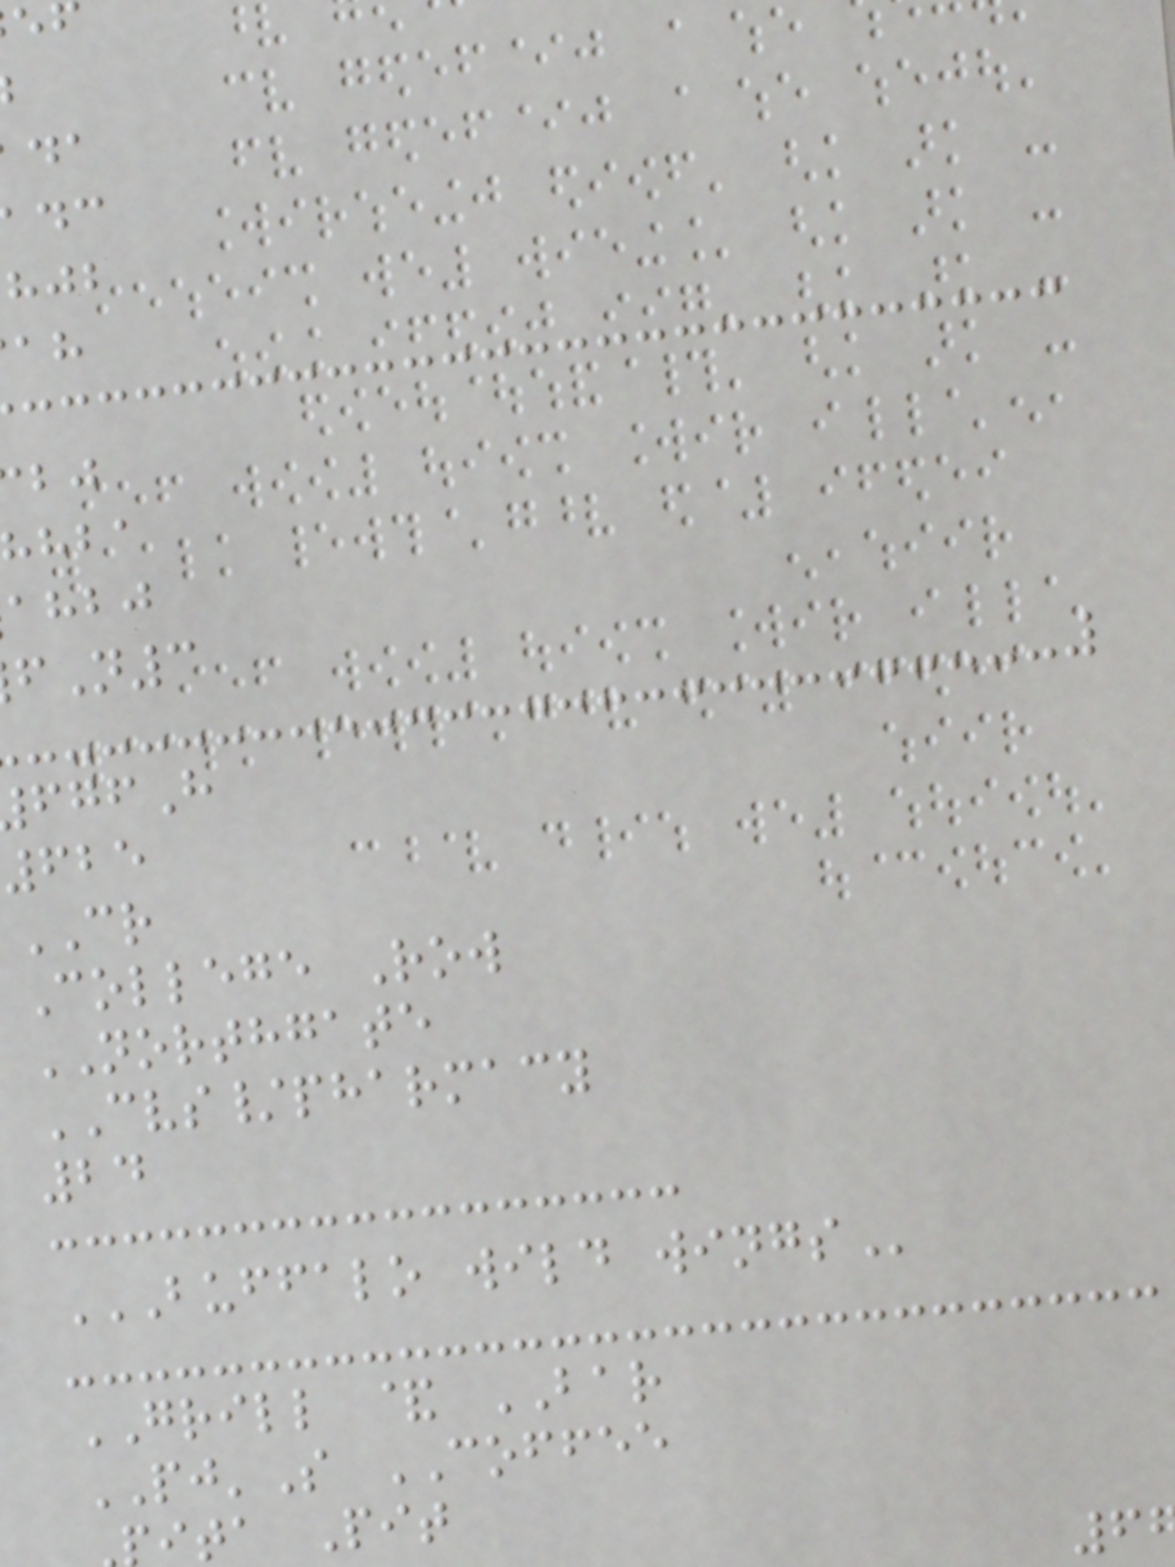hhba
ahbj
N3
625
CR
College Row
NORTHGATE
CVS/pharmacy
24
BUFFALO WILD WINGS
GRILL & BAR
PJ'S COFFEE
ita Pit
